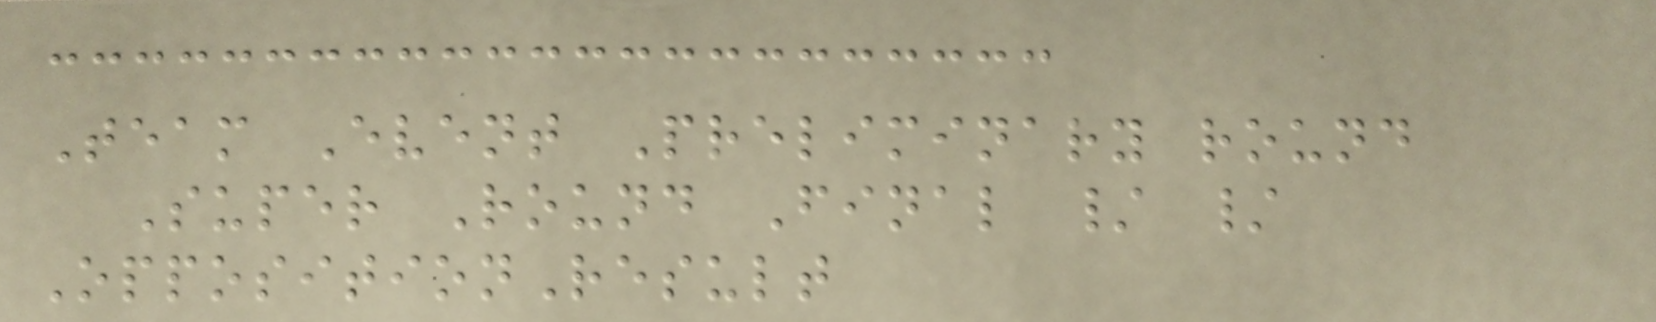Team Event Preliminary round
Super Round Final / /
OppositionResult
